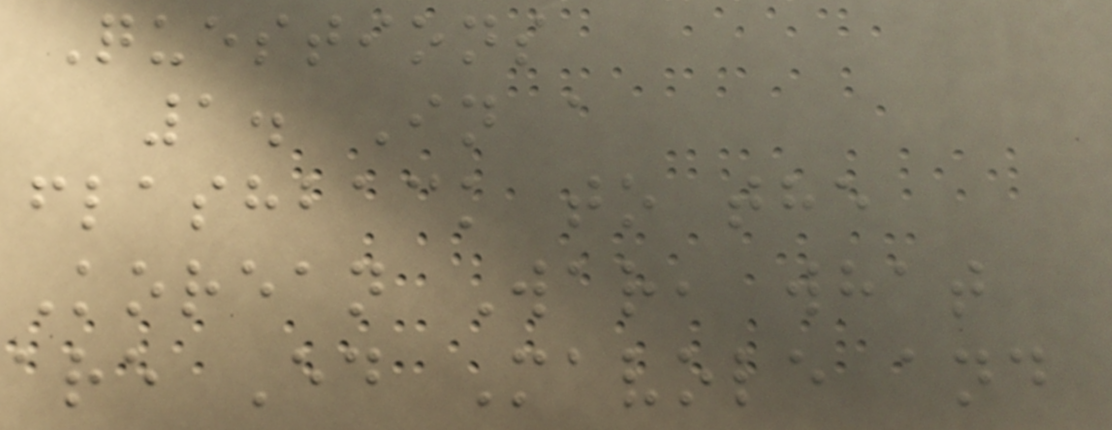Questions
1. In a
flashback to the
Korean War, what
are Ed Mavole and
